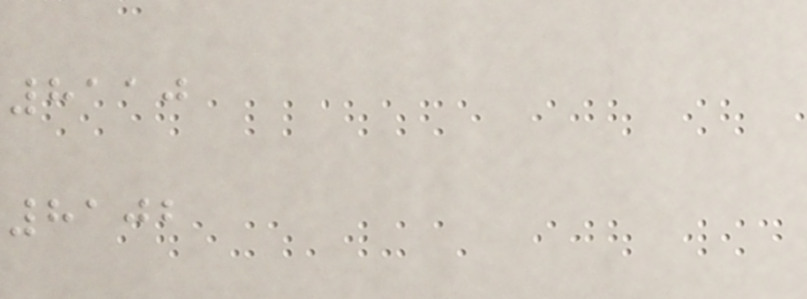8110
8102
